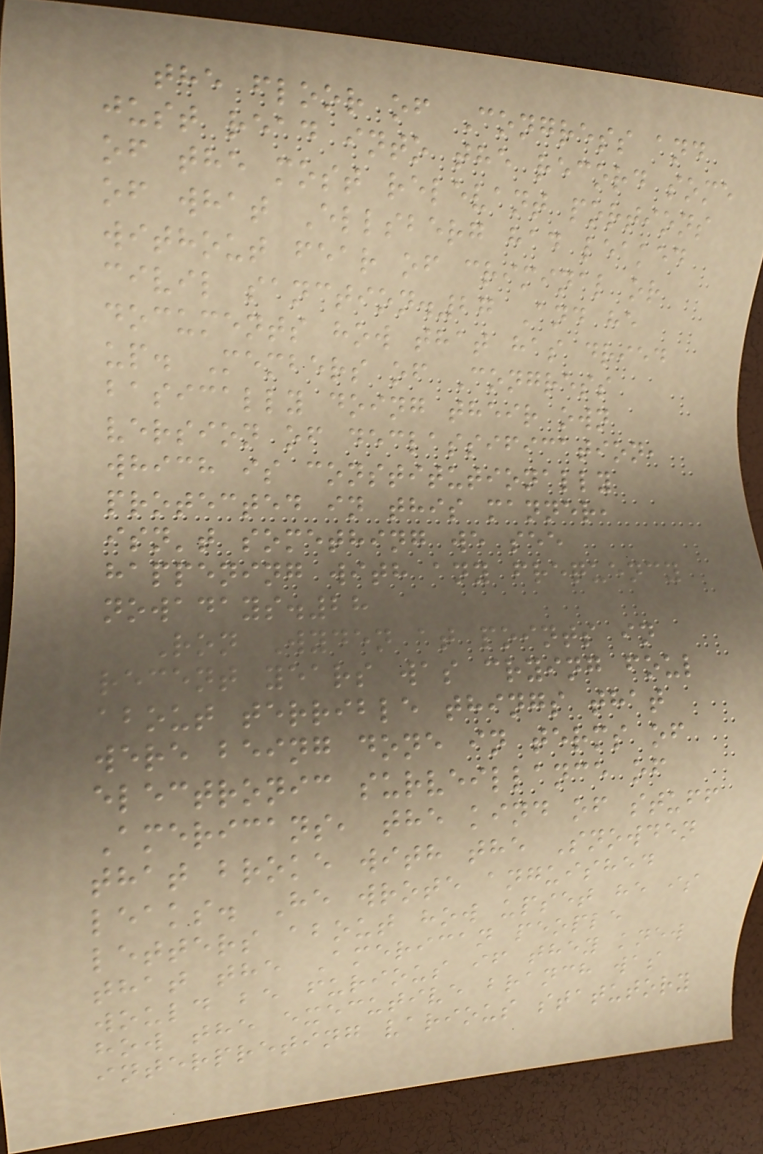the floor of Congress and
just read into the record some
of the most relevant portions
of what Ellsberg had leaked
without fear of criminal or
civil sanction.27 And he
documents how that has dried
up. Members of Congress
basically doing their own
version of declassification,
which is constitutionally
protected in this manner,
isn't something we see
happening with any frequency
nowadays.28
Ron Wyden at points in
recent years was crying foul
about terrible things that
were being done in terms of
electronic surveillance of
Americans, the kind of stuff
that broke with the Snowden
leaks. He wrote anguished
letters about how upset he is
that the American people
would be furious if they knew
how the executive branch was
interpreting various statutory
